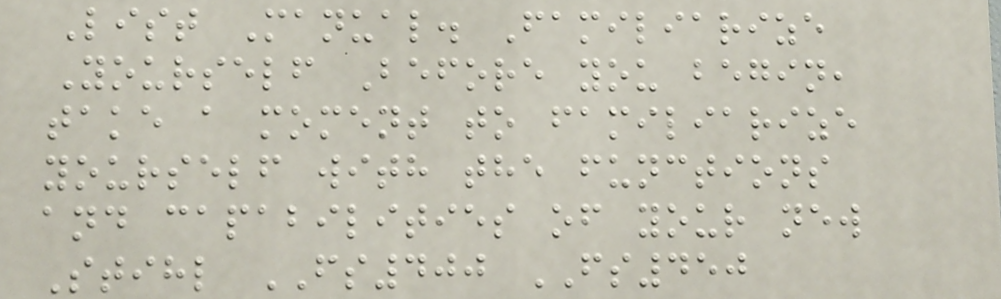List Manual. Familiarize
Yourself Before you begin,
take a moment to familiarize
yourself with the functions
and capabilities of your new
Stihl FS400 FS450
